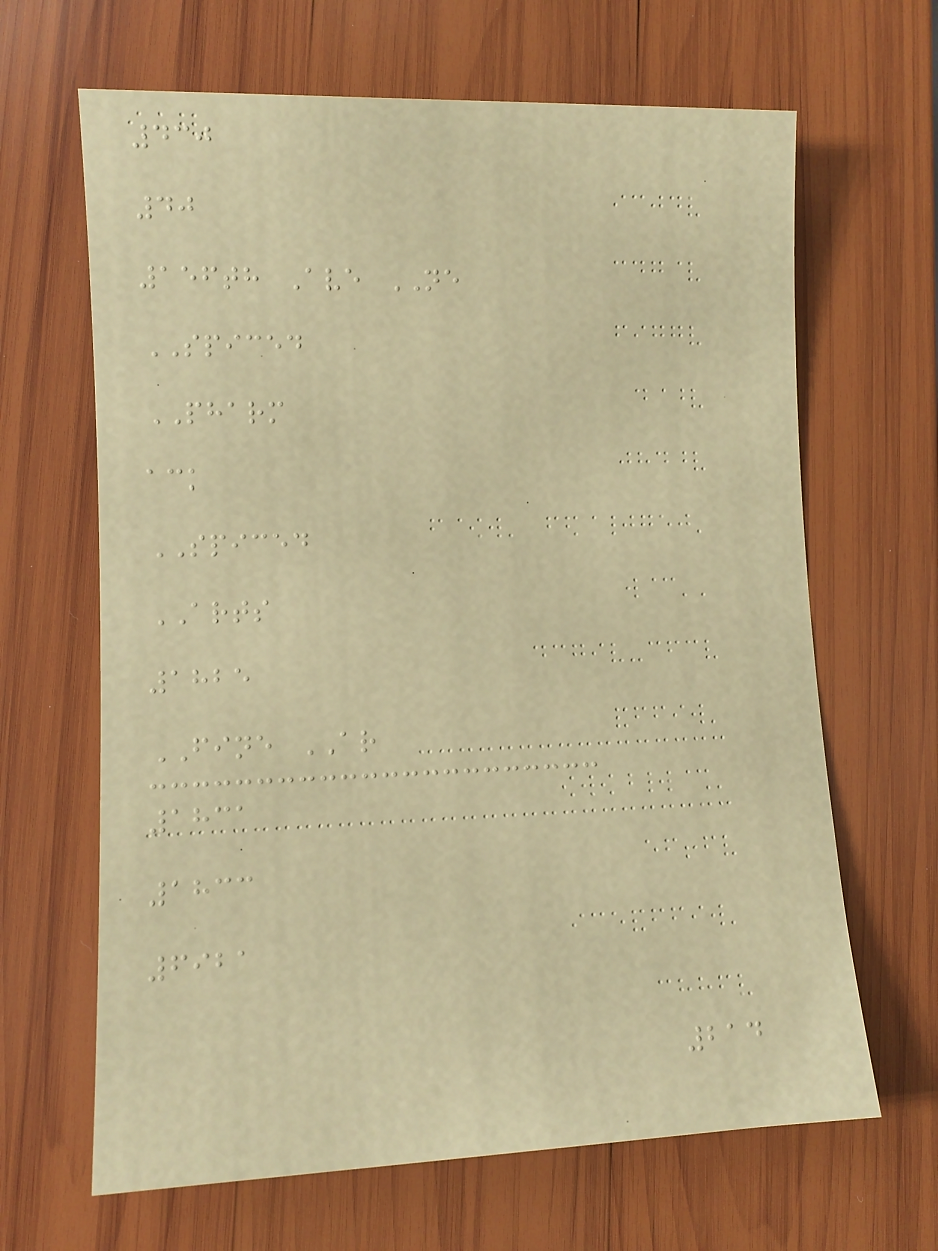430
40
156th Ave NE
SPICED
PHARM
ack
SPICED
ARTS
1825
FINE AR
1831
1833
6921
214
